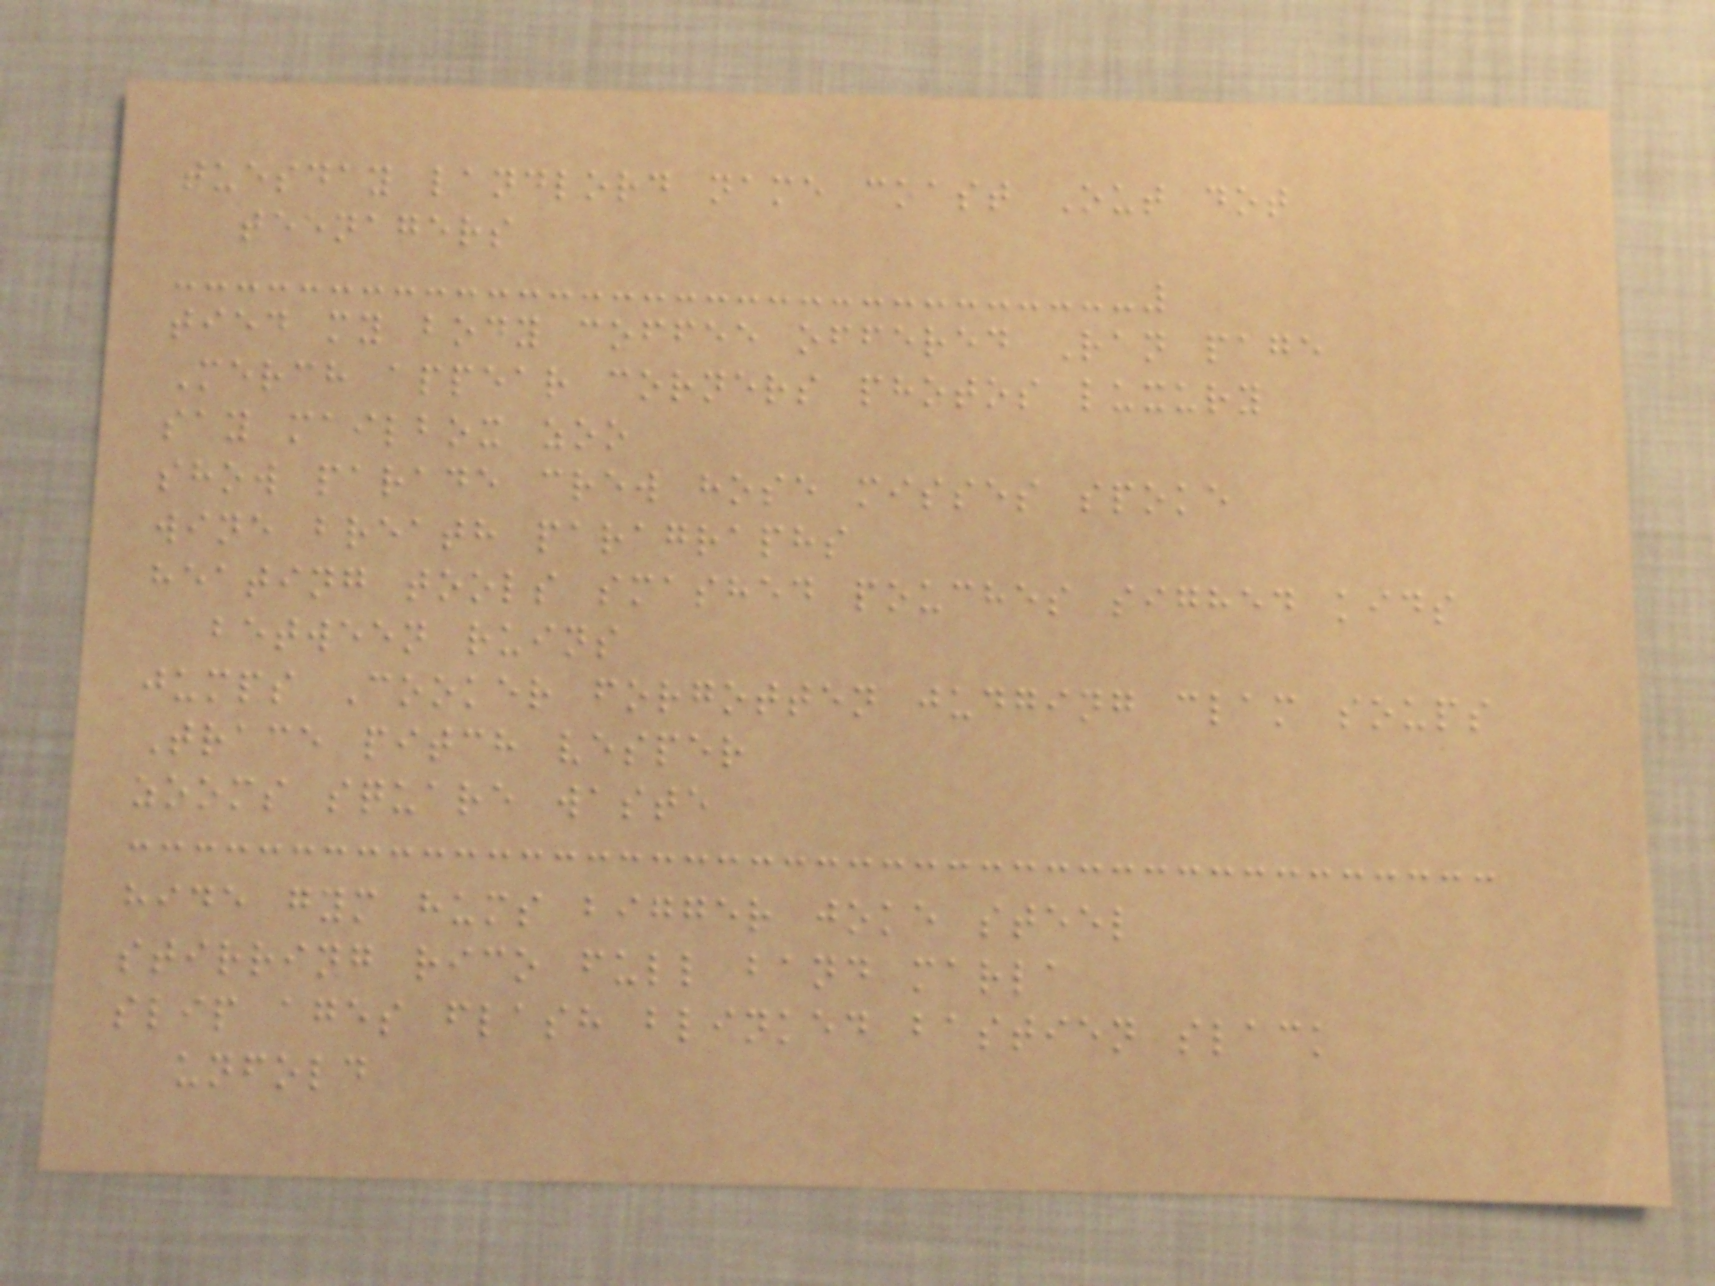tuesday landlord name coast Out dot
teenagers
tied my body coffee offered Ran page
Merch appear corners photos luxury
say mailbox zoo
show parade crew hose misses spoke
wine breath paragraphs
heating tools smashed pouches sighed kids
between ruins
jumps Cooker forgotten judging clam soups
Trace pitch vesper
zooms square waste
hide gym hums bigger joke steel
stirring rico full band marla
slip ages flash blinked bastien slack
unfold
